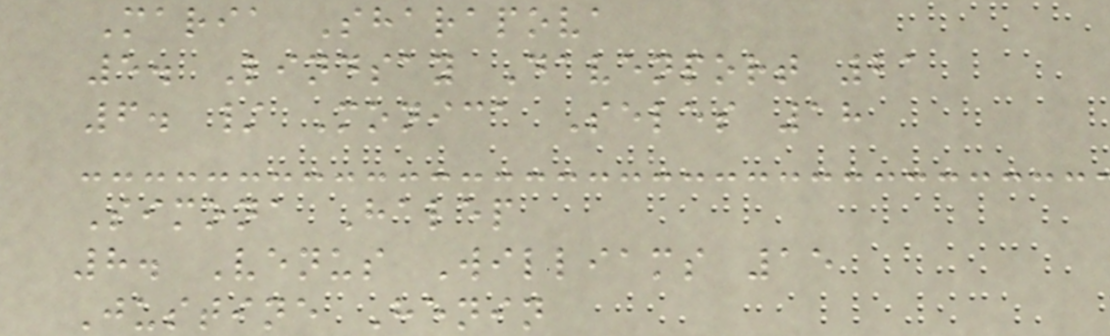Maria Sharapova
5. Lindsay Davenport 21
6. / Monica Seles 18
Simona Halep
8. Venus Williams 15
Justine Henin
